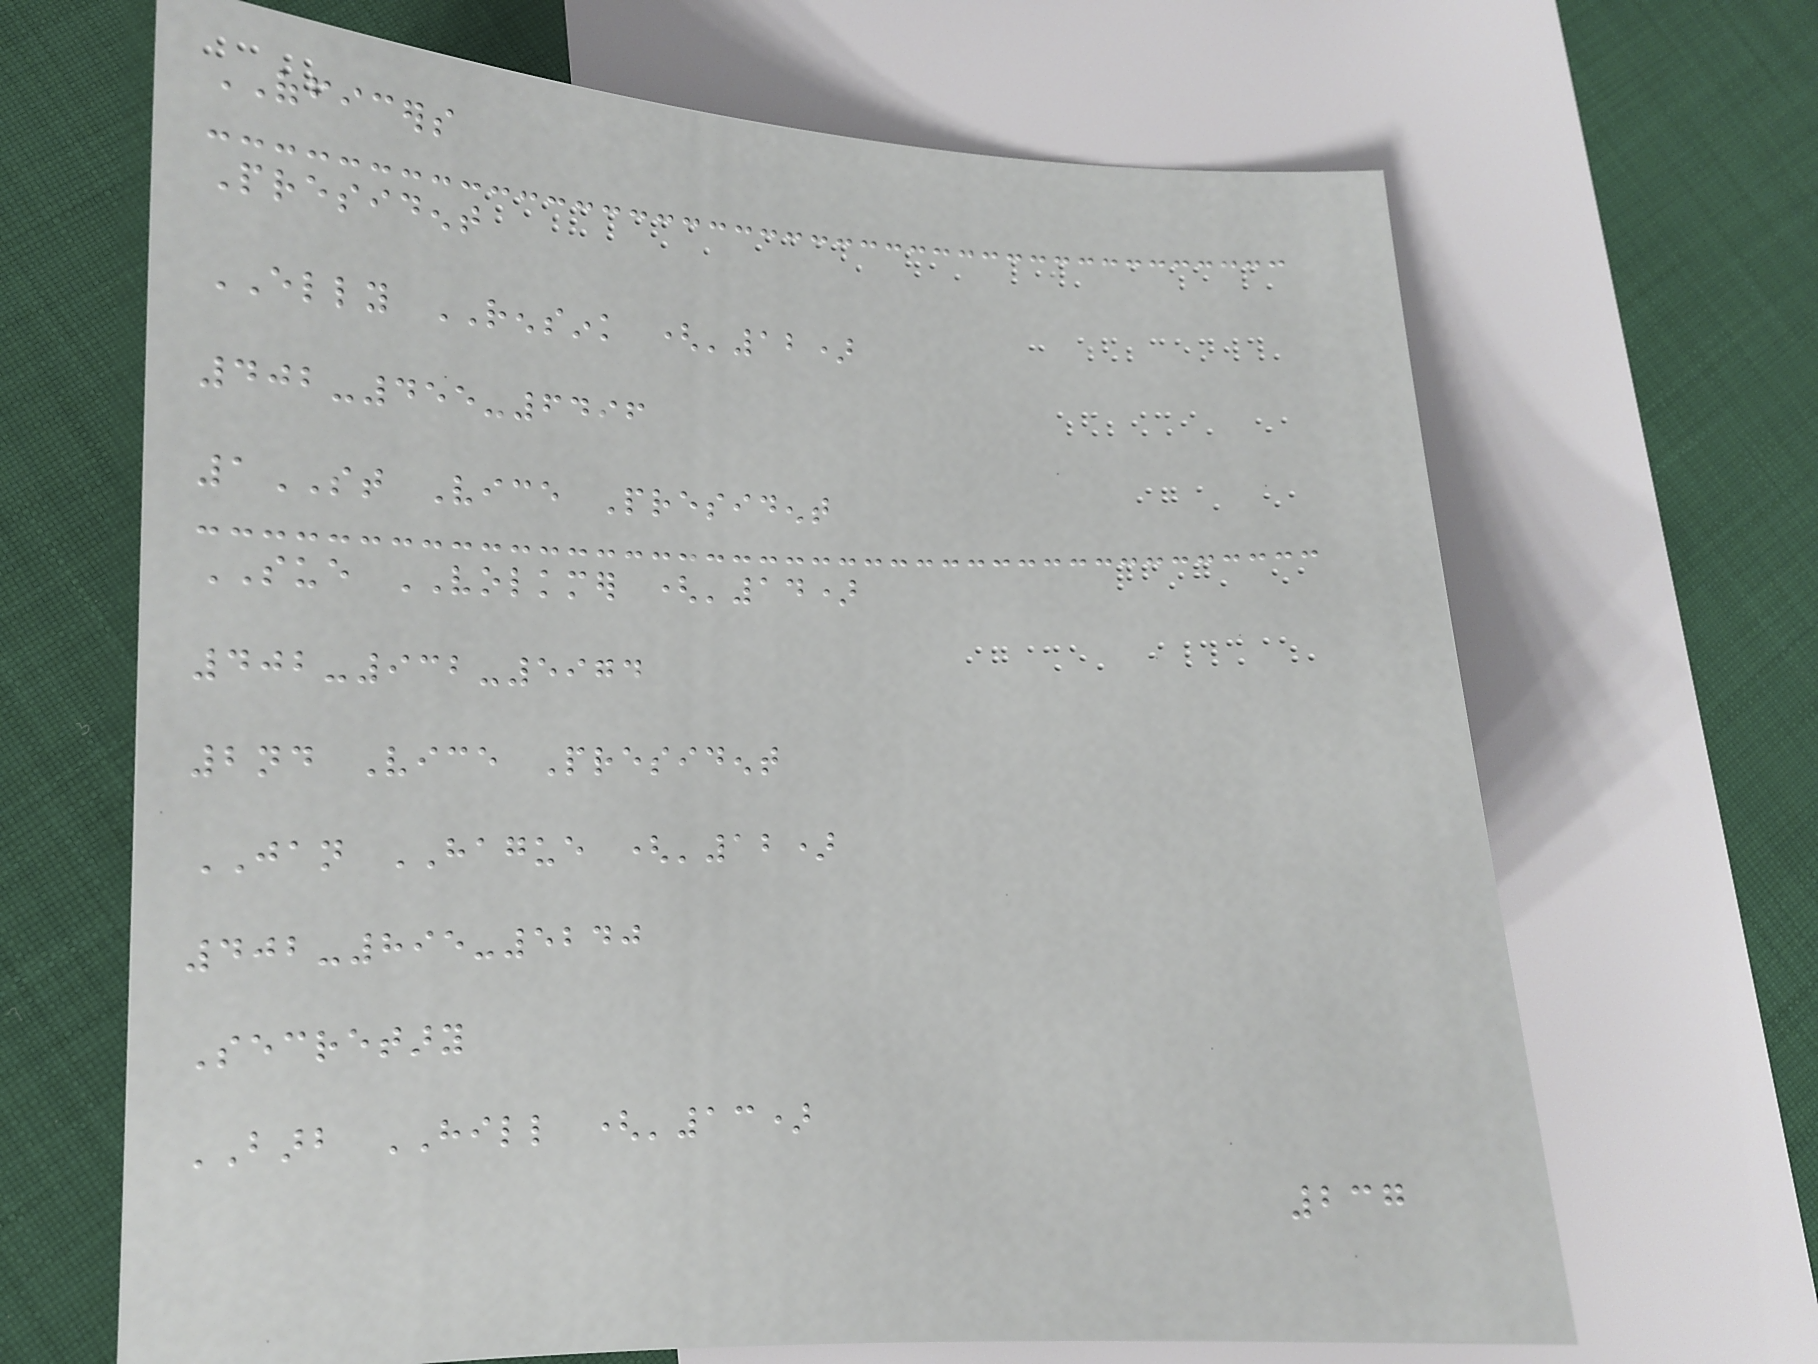OFFICERS
President
ELLY RENSINK ('12)
402-455-6496
1ST Vice President
SUE VOLKMER ('14)
402-932-5974
2nd Vice President
JAN HAGUE ('12)
402-895-5240
Secretary
BARB HILL ('13)
237
